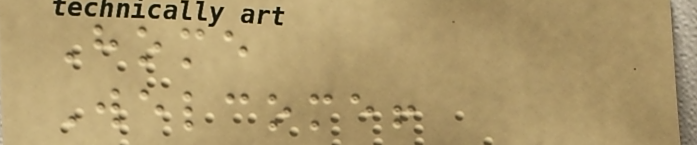Home
Welcome!
